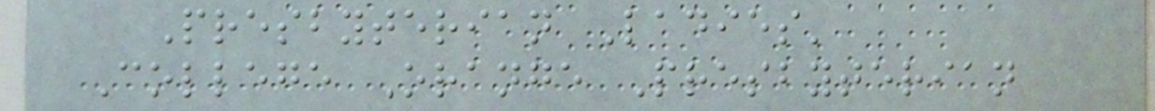Presbyterian Ladies'
College Orange Presbyterian
